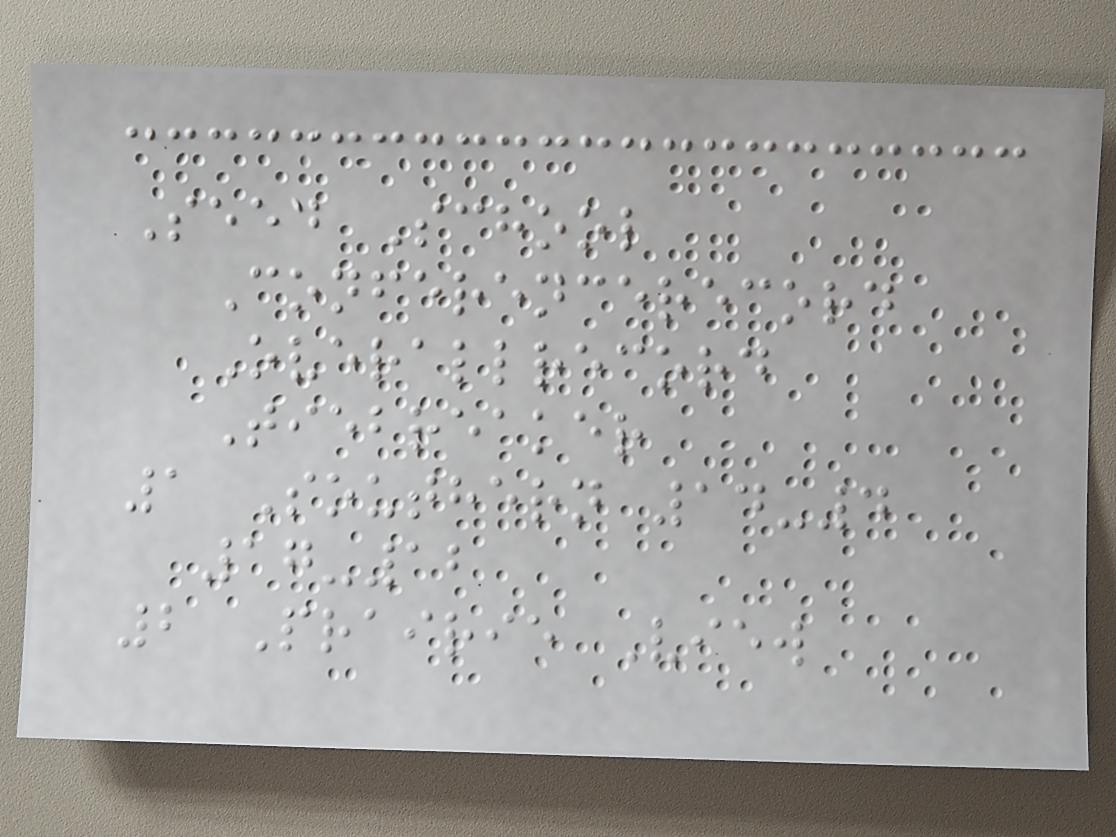Seed School
Conferencerecord
Overallrecord
Tiebreaker
1 Southern 14-4
17-12
2 Prairie View
